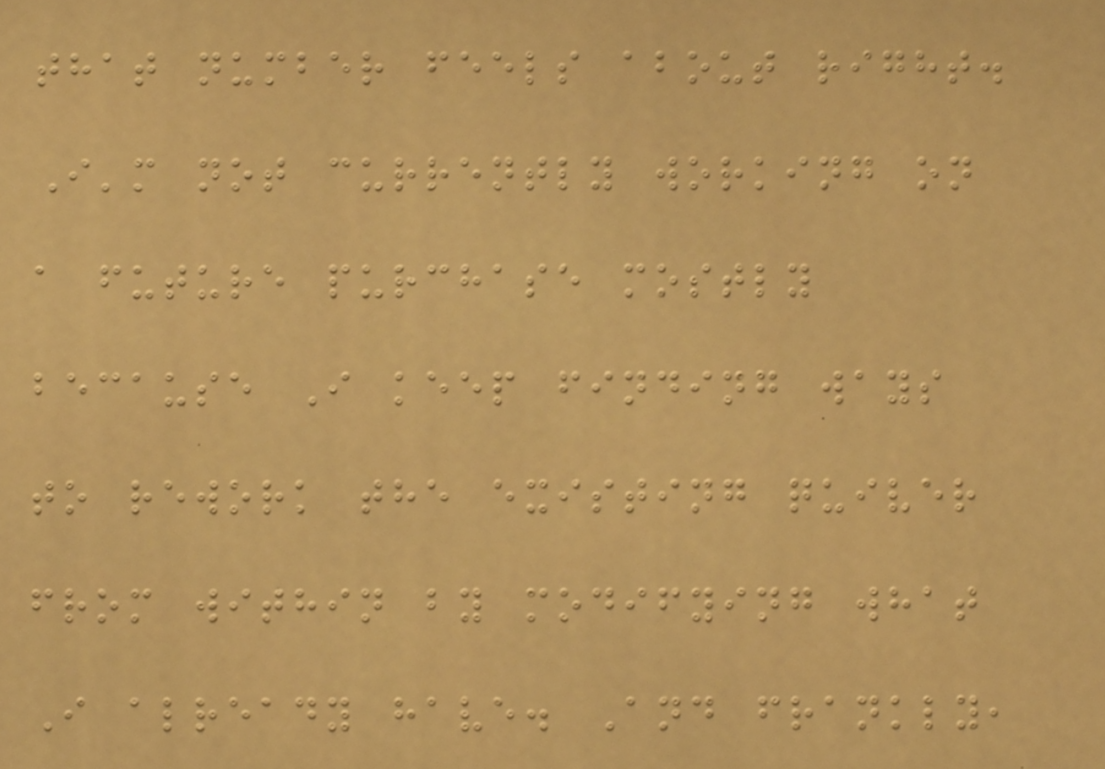that number feels about right.
I'm not currently working on
a future purchase mostly
because I keep finding ways
to rework the existing quiver
from within by modifying what
I already have. And frankly,
